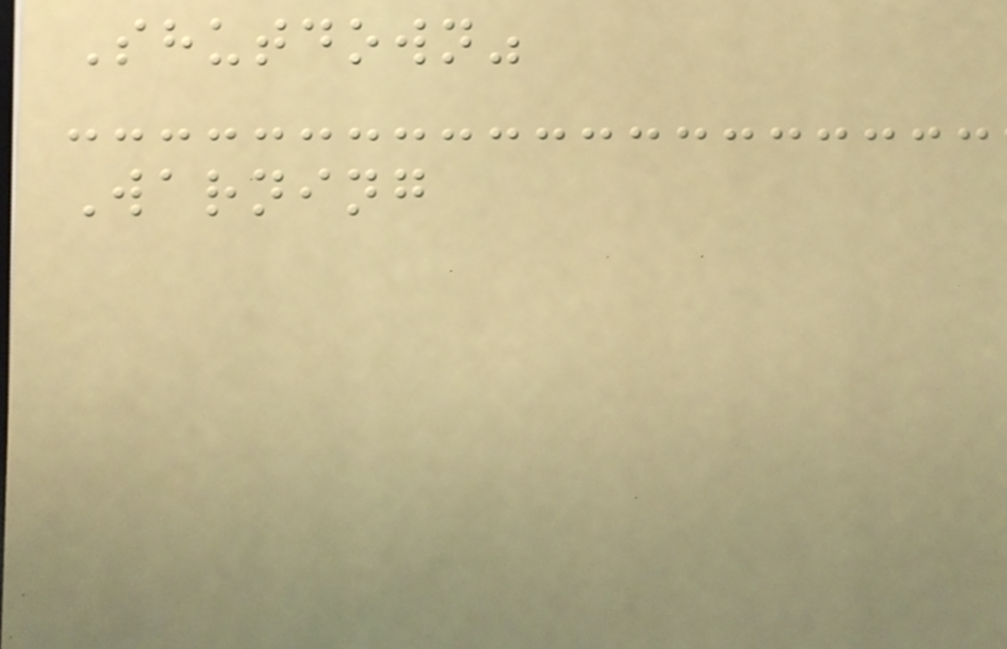Shutdown"
Warning
